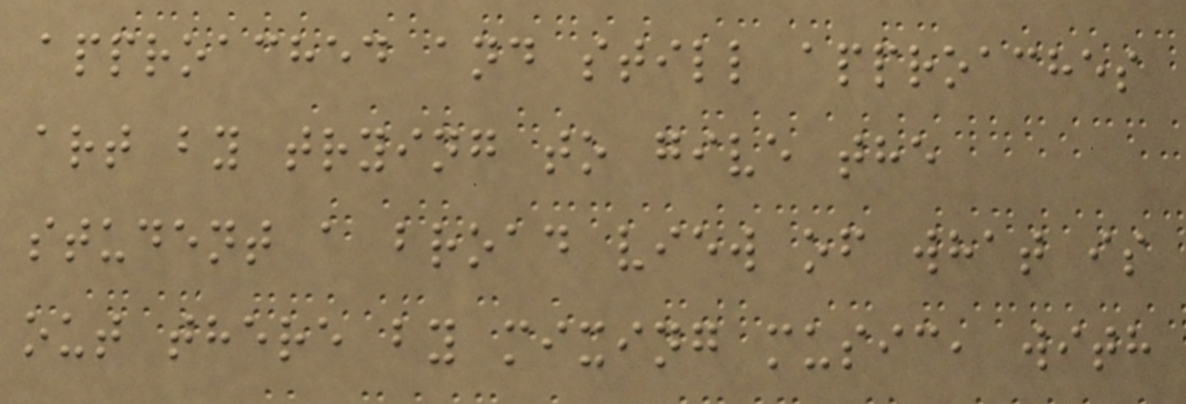approached and still approaches
art by trying to give the
student a broad view of what is
out there by mixing music, with
